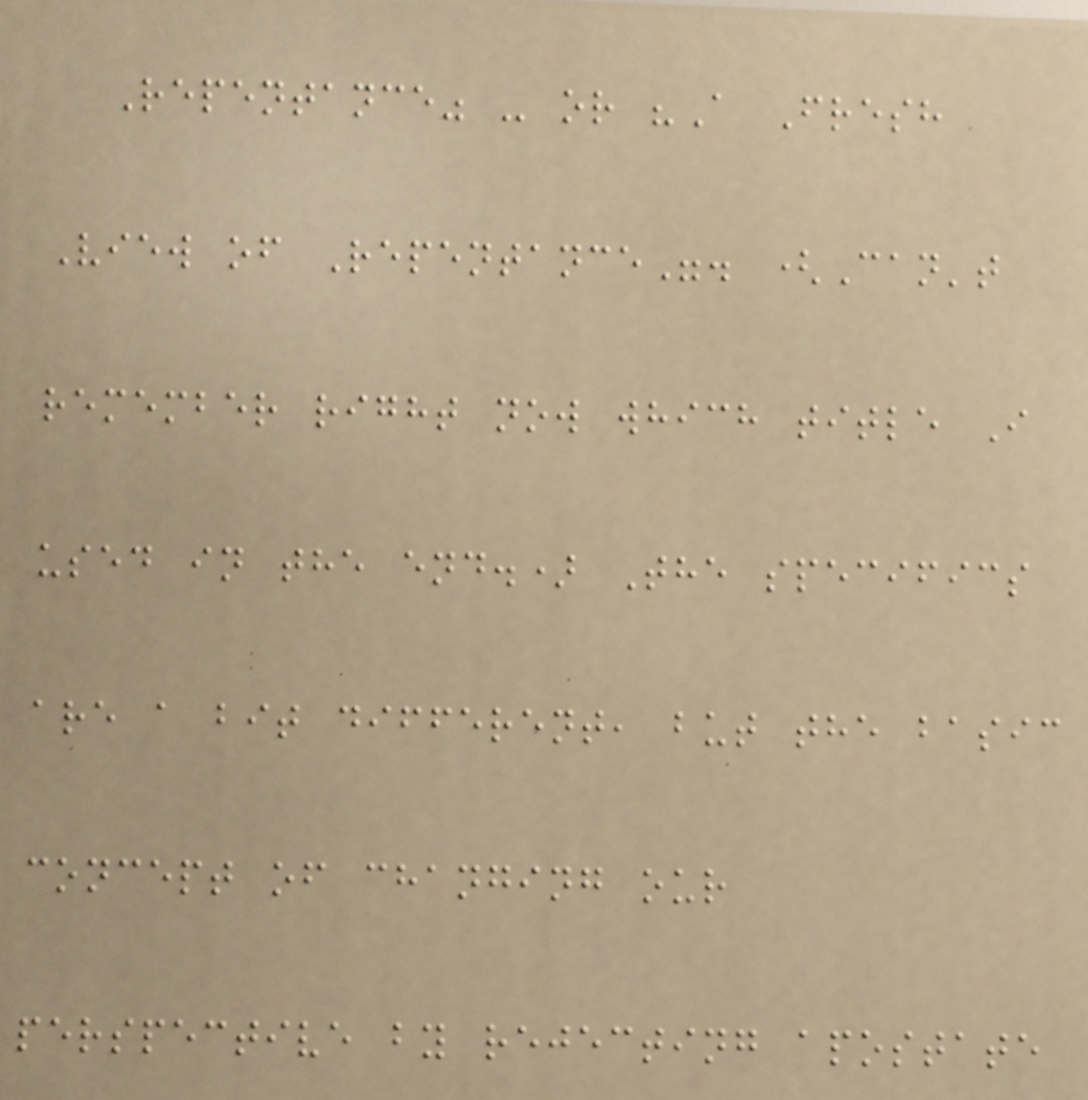Repentance" - or "A Fresh
View of Repentance". (Can't
remember right now which title I
used in the end.) The specifics
are a bit different, but the basic
concept of changing our
perspective by rejecting apostate
